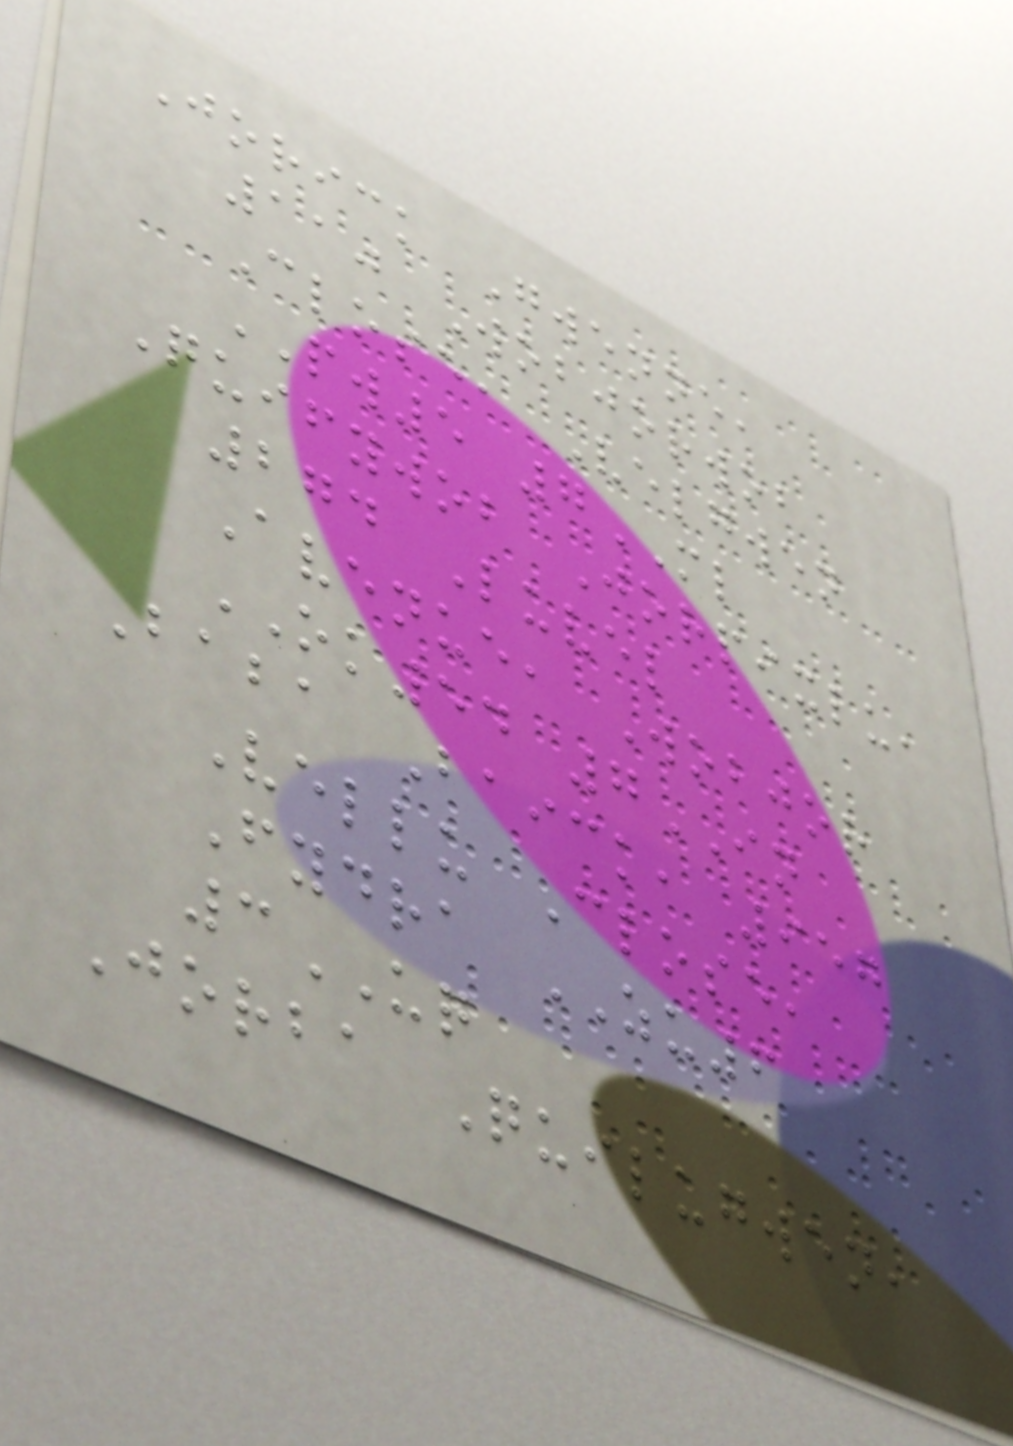Jorick Gwenne,
110 Wobjorwob
Close, Velgwen
PW5 7ML
Quifywob Jorpixlu,
274 Luvel
Avenue, Wobjor
OK54 7IN
Baba Baick, 957
Vellu Close,
Fydra ZU6
3UQ
Jorba Quilugwen,
